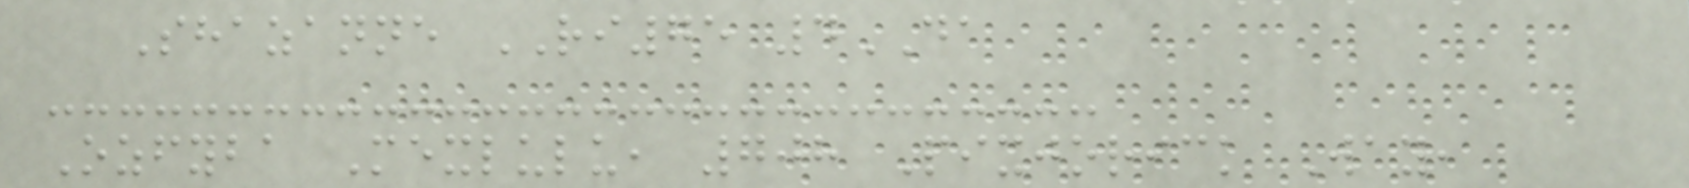Shazanne RI75 4DA
Ozfyba Mexlulu, 708 Pixjorick Way,
